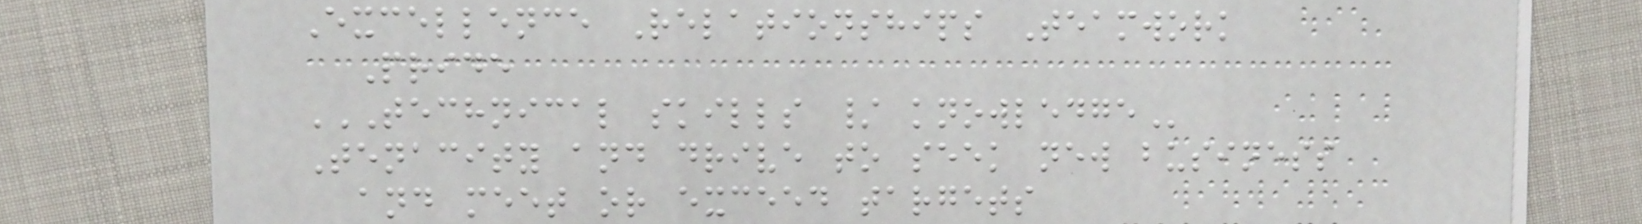Excellence Relationships Teamwork
Pride
TECHNICAL SKILLS / KNOWLEDGE
Tenacity and drive to seek new business
and meet or exceed targets
